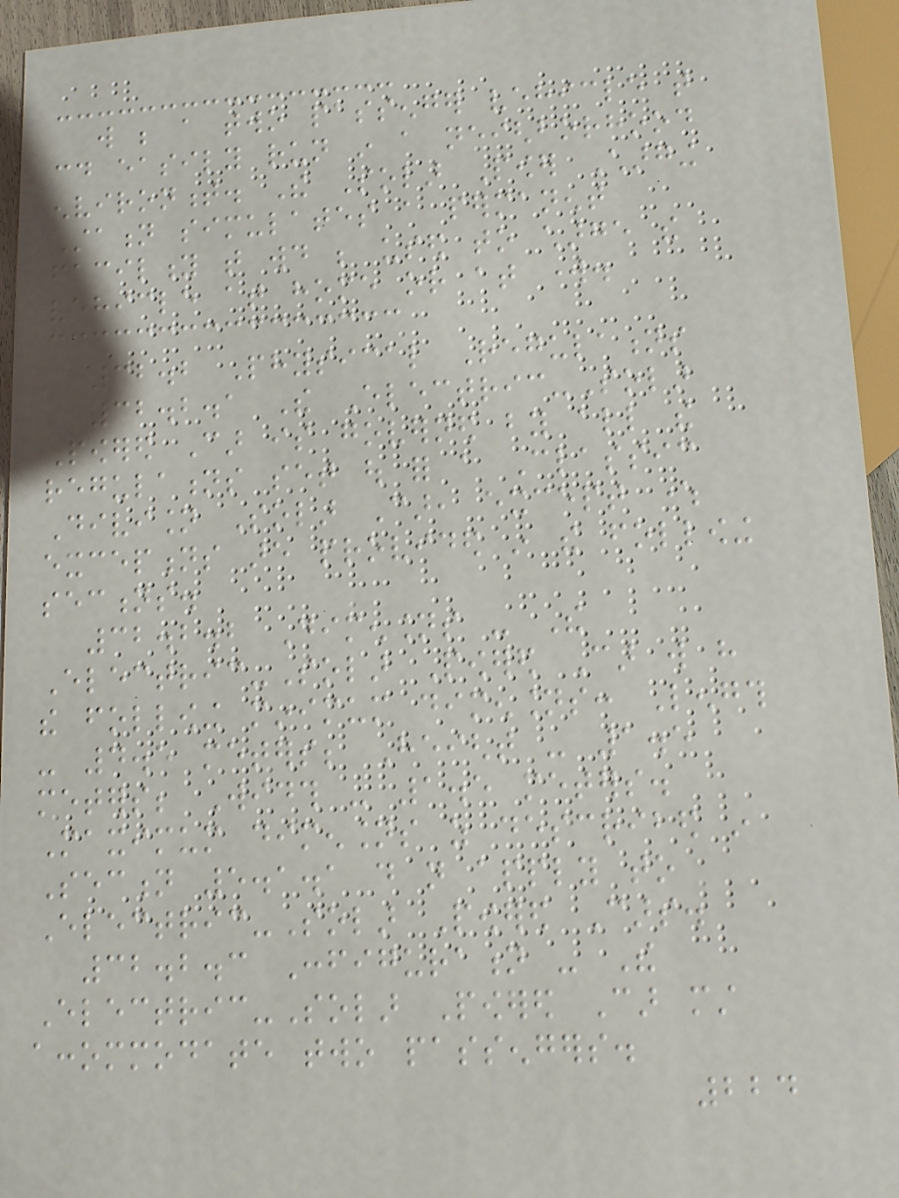will be a two passenger vehicle that
could easily run in a neighborhood
environment. The Solar Power Charging
Station simulates a permanent
facility that would be used to charge the
vehicle at home or at work.
32.2 Physical Regulations
32.2.1 The Electric-Solar
Powered Car is governed by all the
regulations set out for a Classic
Division Solar Car, except where
exceptions are provided in the following
sections.
32.2.2 Dimensions - The
Electric-Solar Powered Car will have
the following minimum dimensions: Length
- 4.5 meters; Height - 1.5
meters; Width - 1.5 meters.
Maximum dimensions as described in
Section 5.1.1 do not apply to
Electric-Solar Powered Cars.
32.2.3 Configuration - The
Electric-Solar Powered Car must
accommodate two passengers.
224
